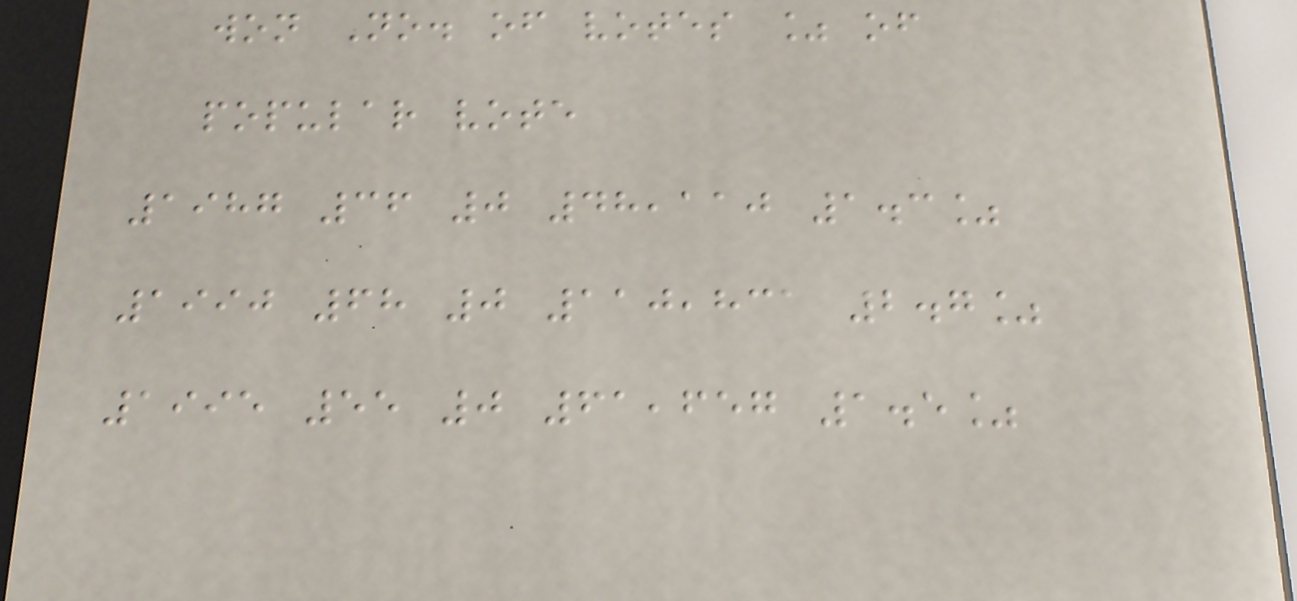won No. of votes % of
popular vote
1987 36 0 48,110 1.3%
1990 68 0 110,831 2.7%
1995 55 0 61,657 1.5%
